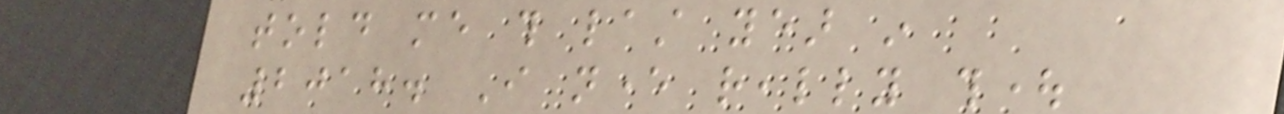told me this last year in
2018. I never really thought
